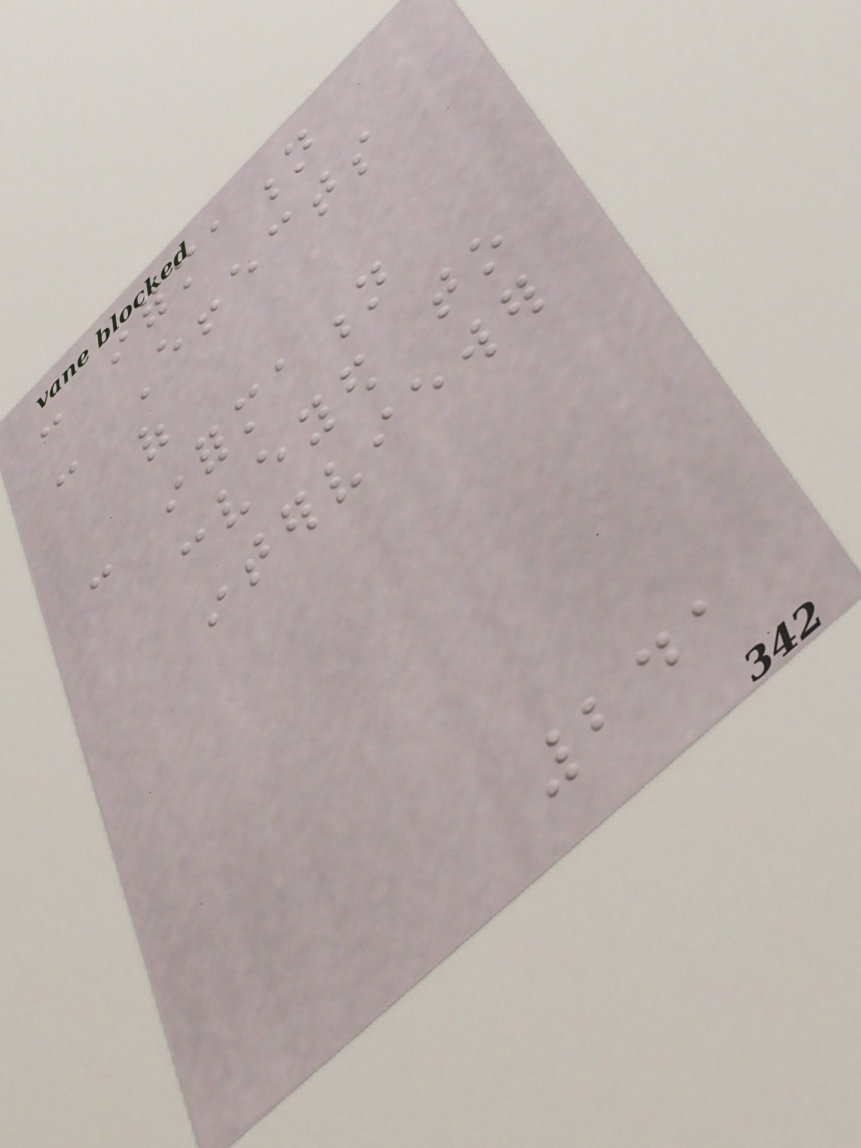- information
- Effects
of
- information
conveyed to
interviewer
241
